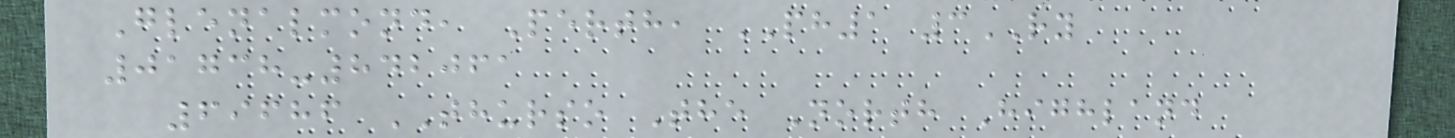Glenalmond, Perth, PH1 3RY
01738-842061
69686 THURSO The North Highland
